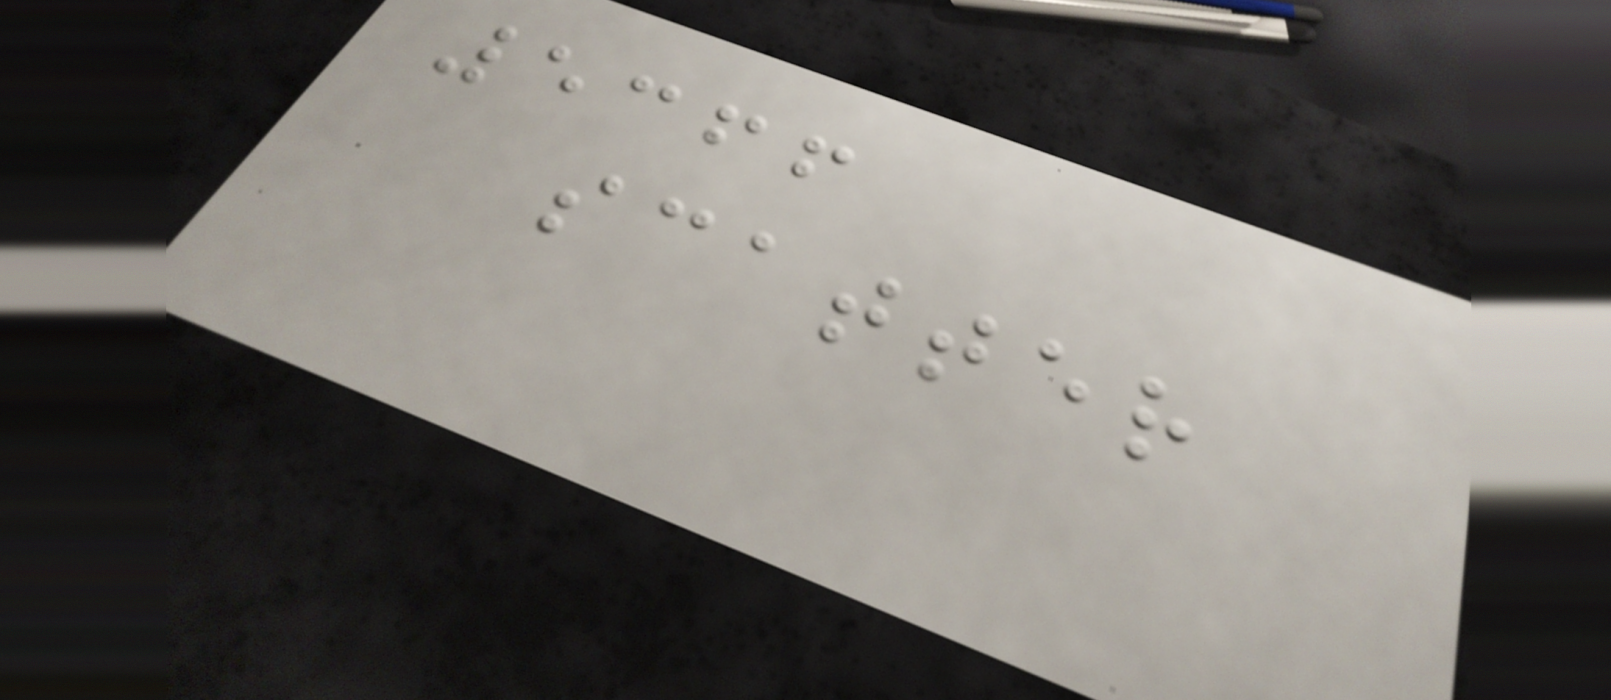5366
scatter
